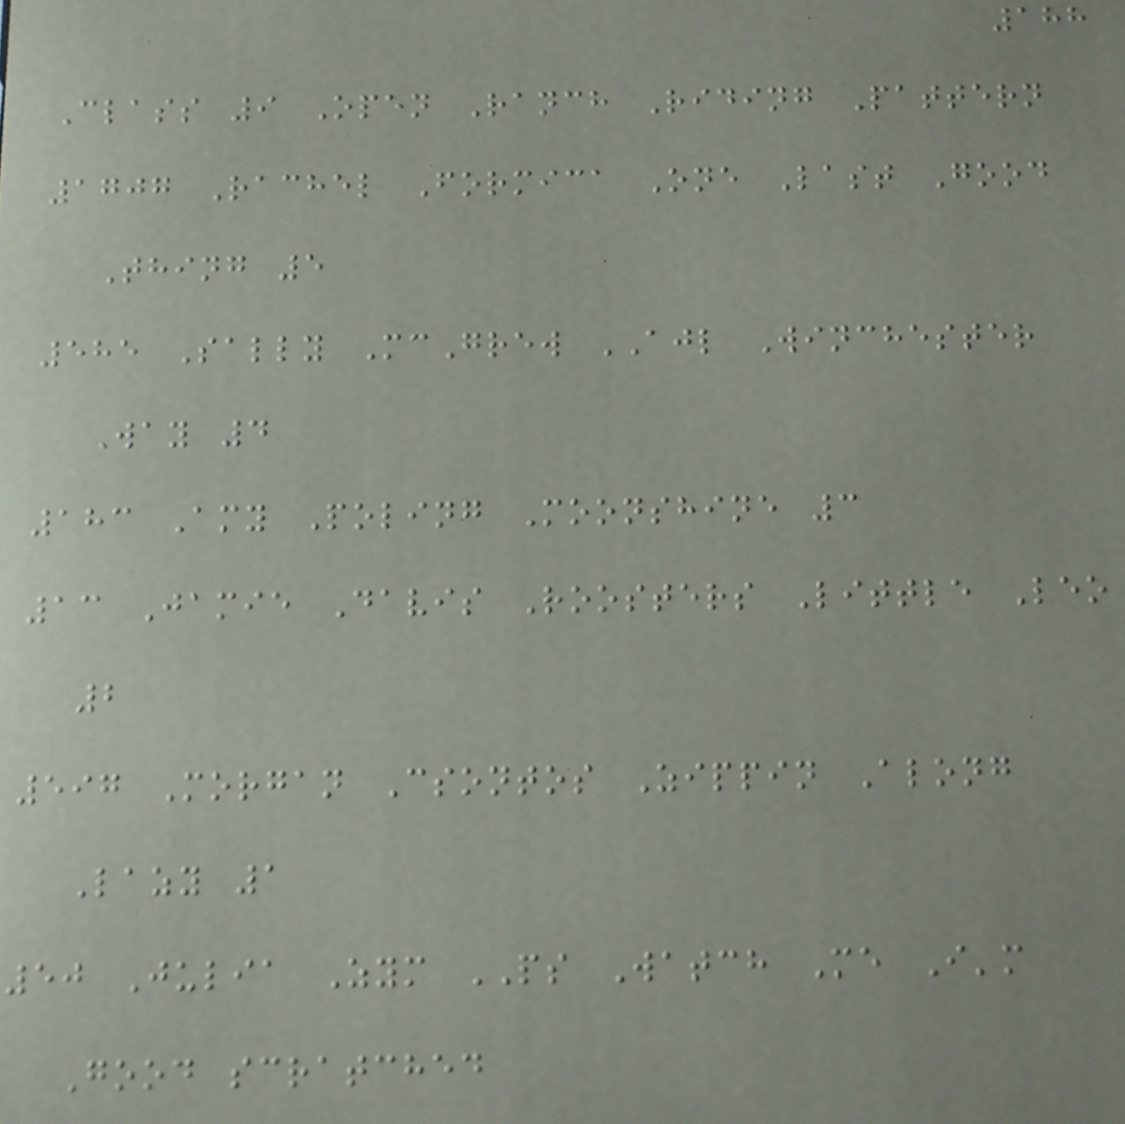188
Class 9 Open Ranch Riding Pattern
1707 Rachel Formica One Last Good
Thing 5
585 Sally McGrew AJL Winchester
Way 4
183 Amy Poling Moonshine 3
13 Jamie Davis Roosters Little Leo
2
597 Morgan Csontos Zippin Along
Lazy 1
50 Julia Zym PS Watch Me I'm
Good scratched
